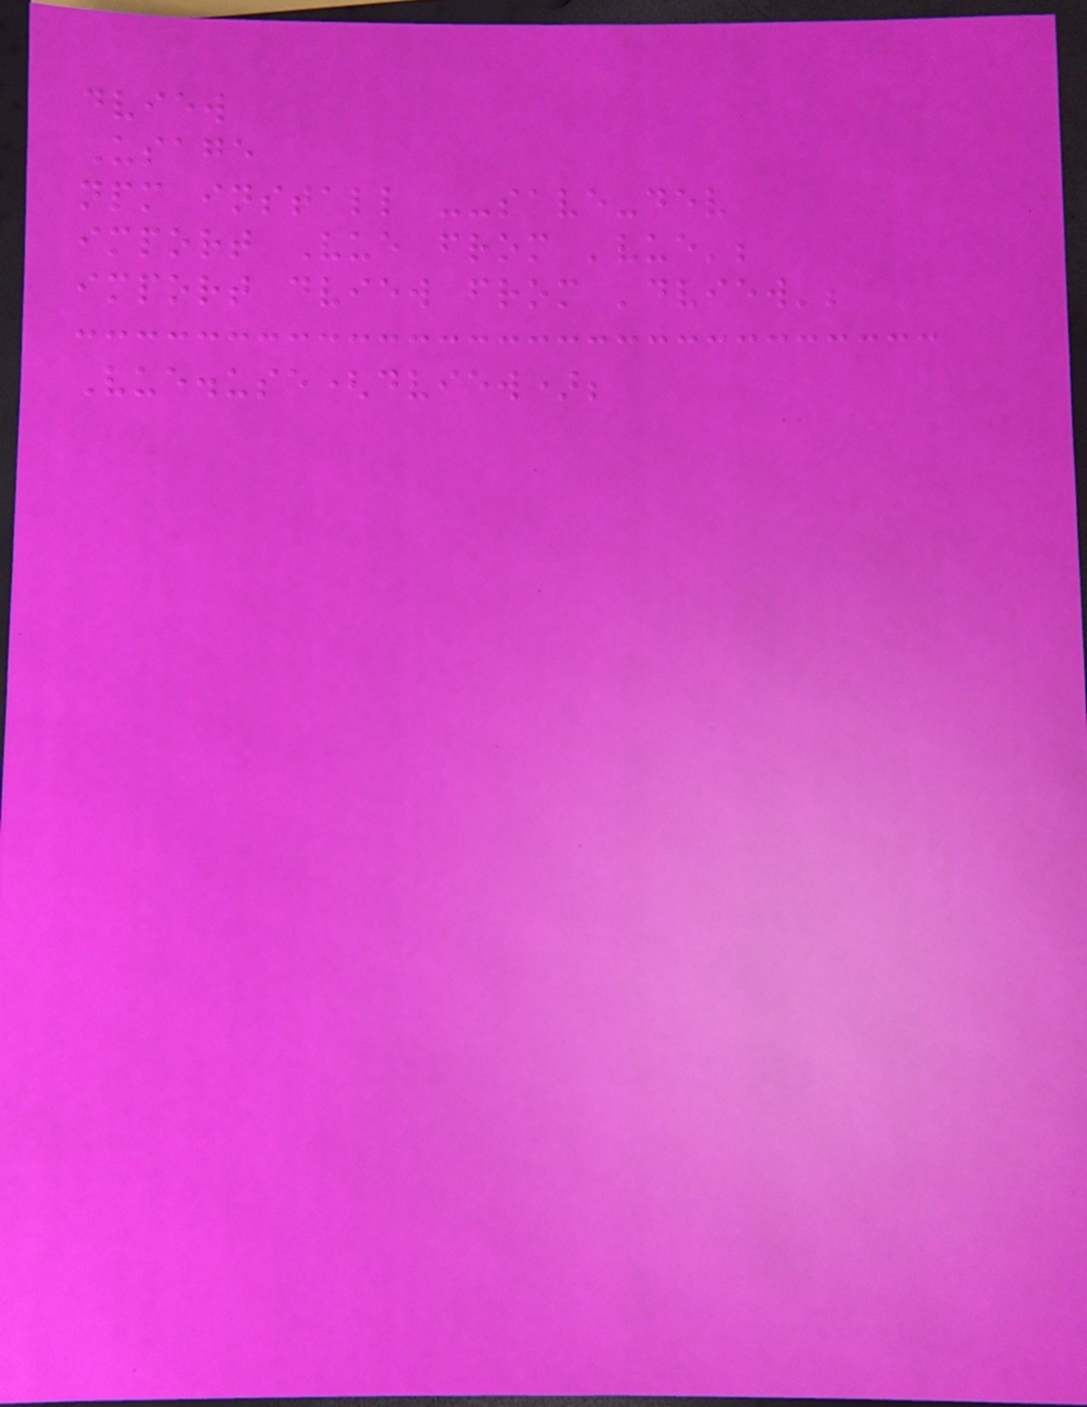dview
Usage
npm install --save-dev
import Vue from 'vue';
import dview from 'dview';
Vue.use(dview);
